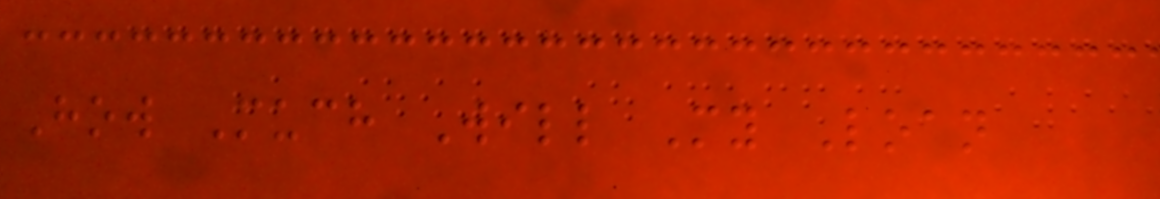How Much Will My Loan
